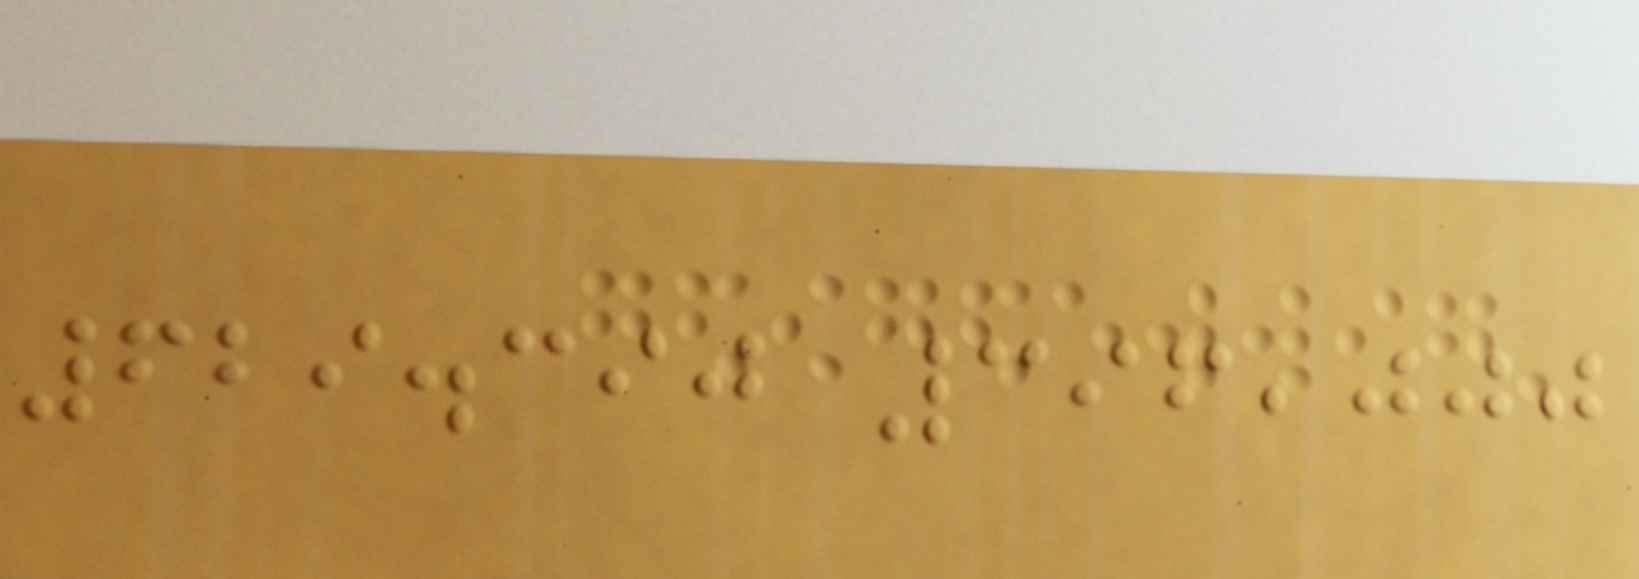629.390 396,000
